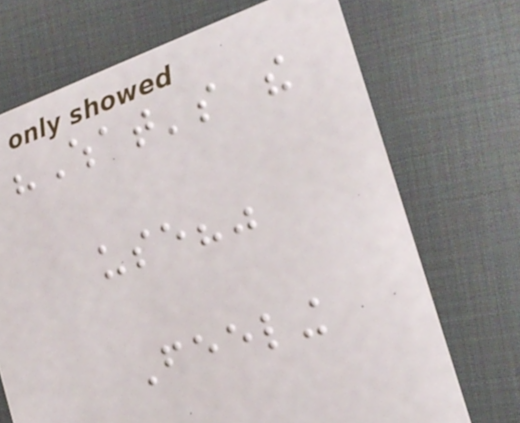"What's the
use?"
Feeling
